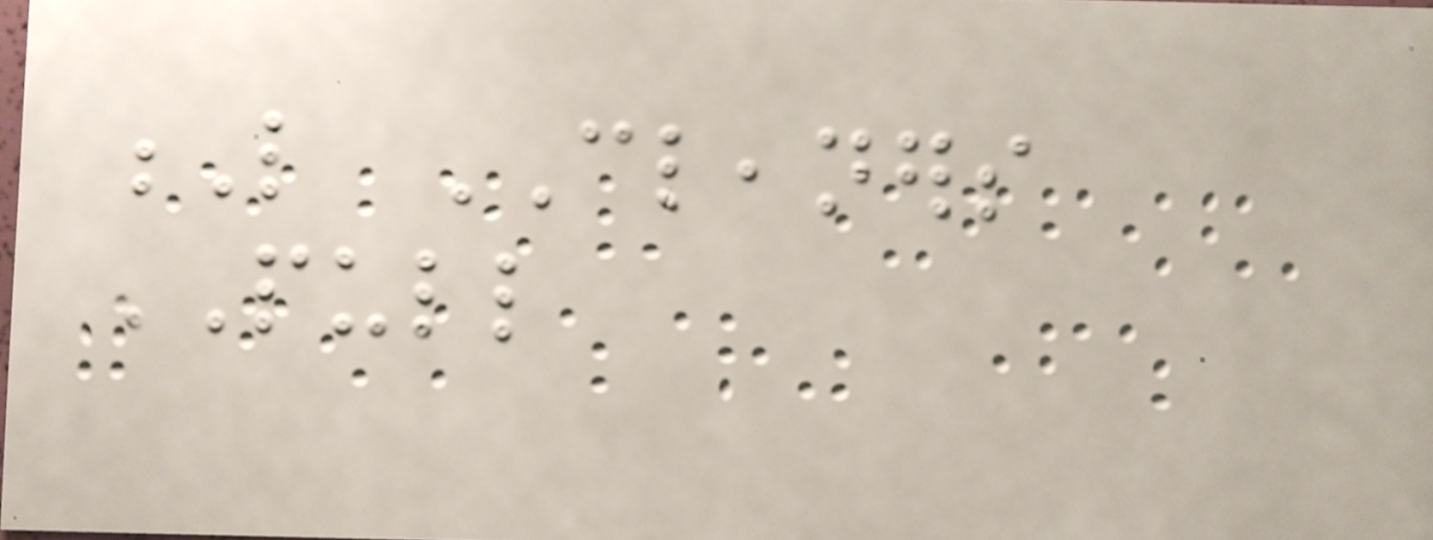L CLEANERS
PULL
